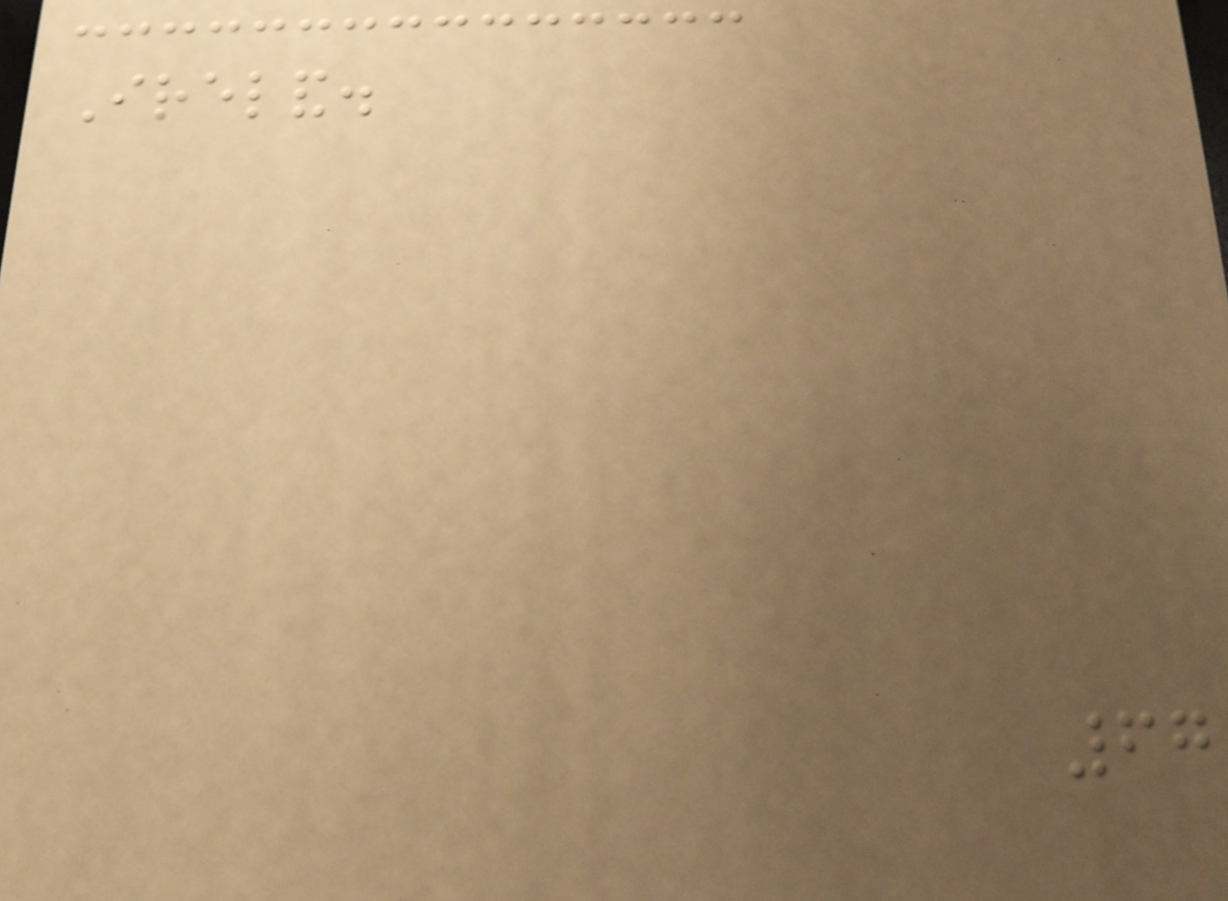Ireland.
67
